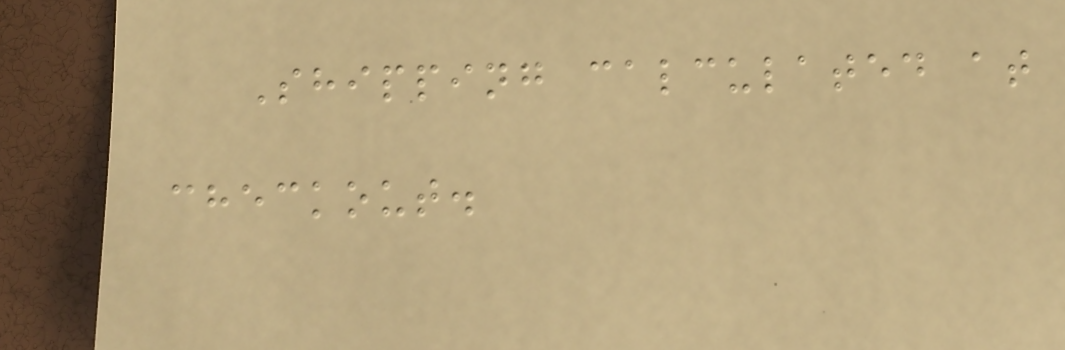Shipping calculated at
checkout.
